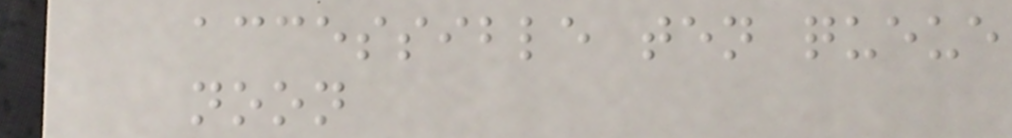accessible ten queue
noon
